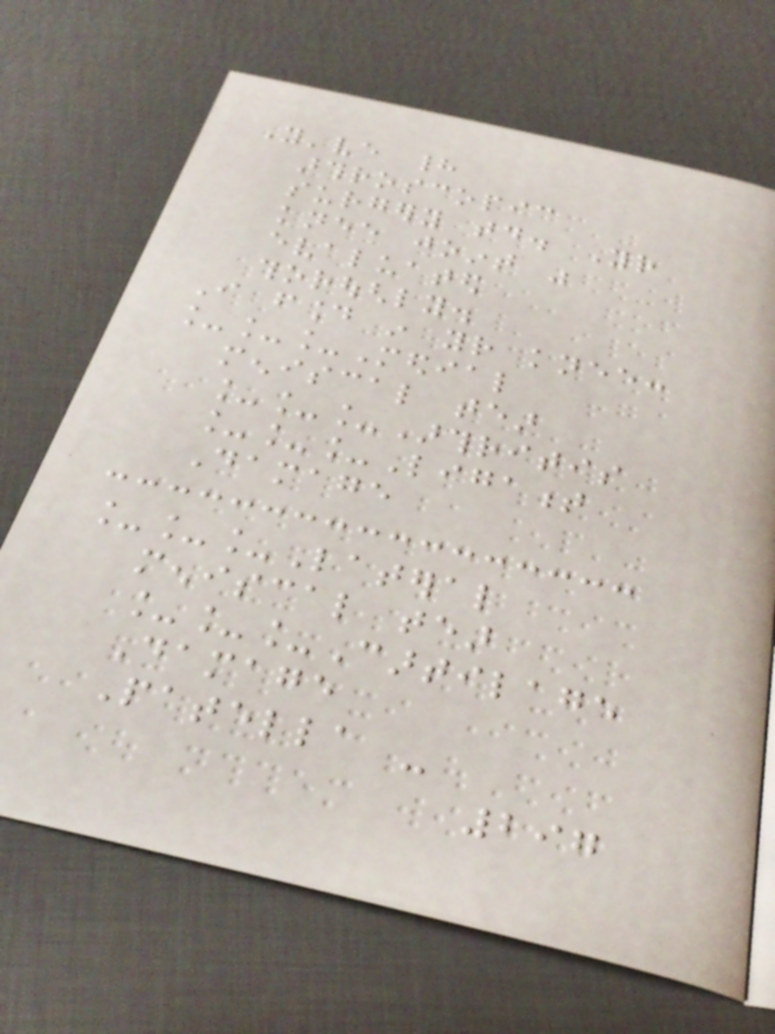You've had
arthroscopic
surgery today. Your
knee joint was
evaluated
thoroughly.
I found in your knee:
___Medial
meniscal tear
___Arthritis
___Ligament
Damage
___Lateral
meniscal tear
___Cartilage
Damage
Patella -
297
